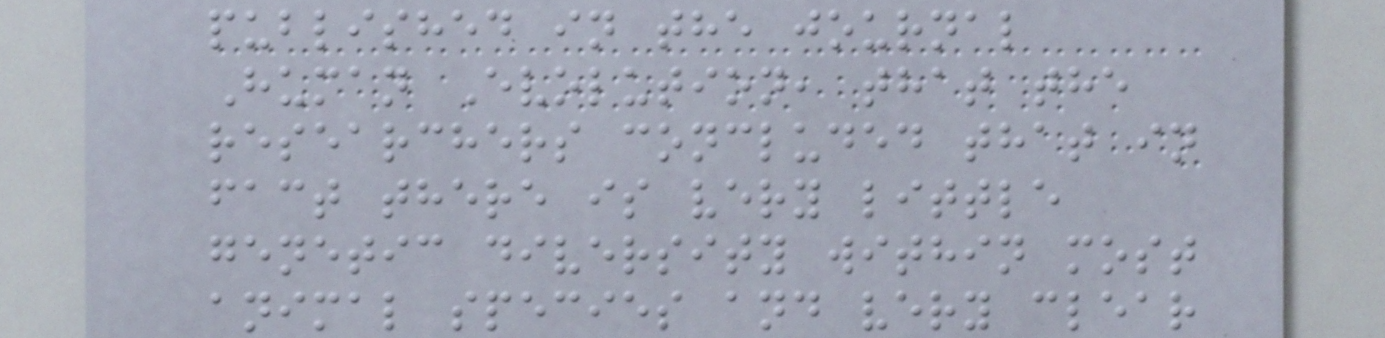published in the journal
Human Evolution, that the
researchers concluded that in
fact there is very little
genetic diversity within most
animal species and very clear
